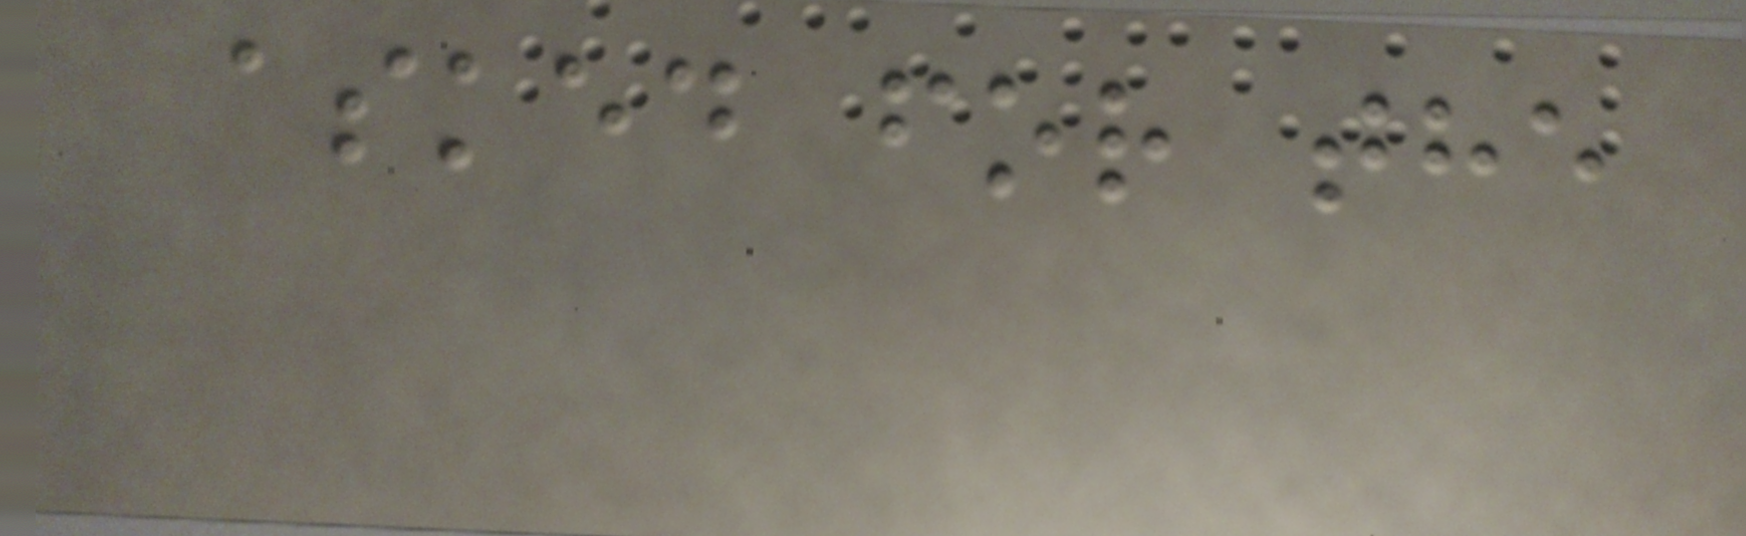asked for the
